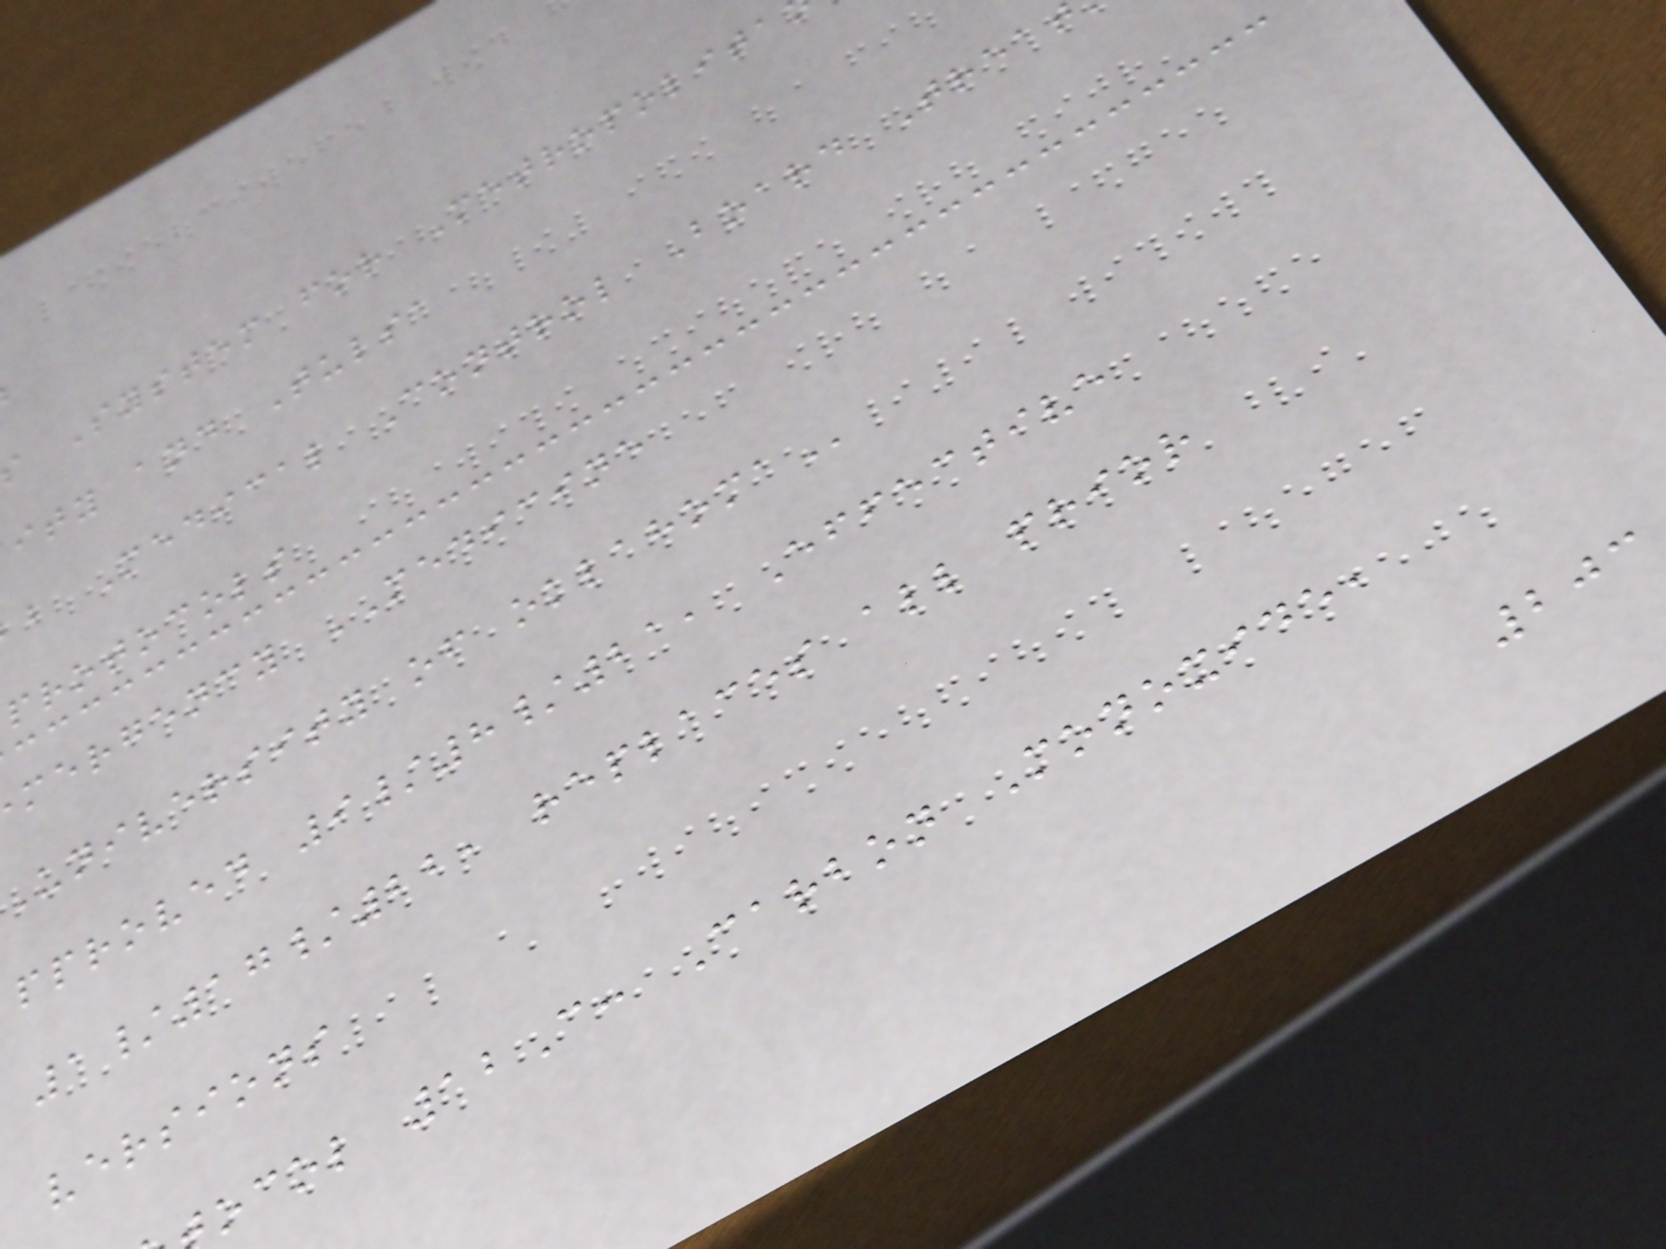System for Metropolita
ity and Tulsa
b Medical Control Board Treat
protocols
mergency MEDICINE
university of
pproved 9/8/21, Effective
1/17/22, replaces all prior
versions
ocol 12C: Carbon Monoxide,
203
